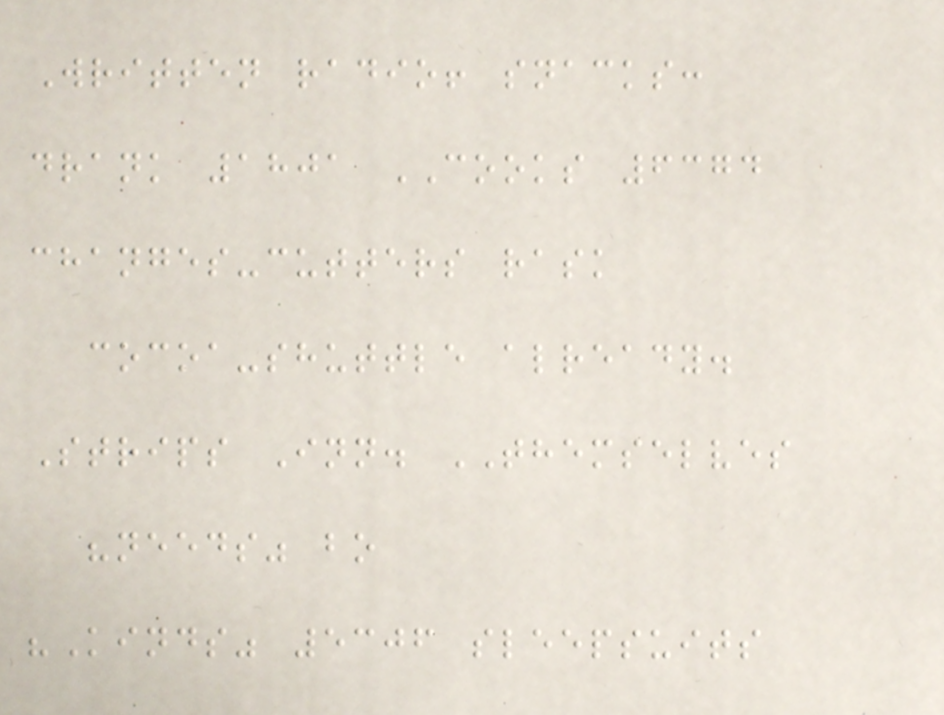Written radio! snacks:
drank 1801 COOKS 6374
changes-cutters rask
cocoa-shuttle already.
Strips Inn. THEMSELVES
"needs" bo
"Kinds" 5306 sleepsuits
